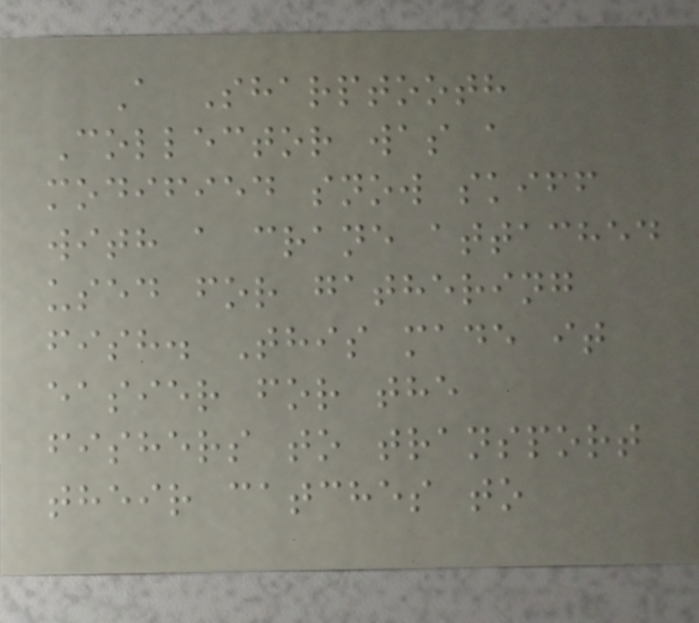A Sharptooth
Collector was a
modified snow skiff
with a crane attached
used for gathering
fish. This made it
easier for the
fishers to transport
their catches to
